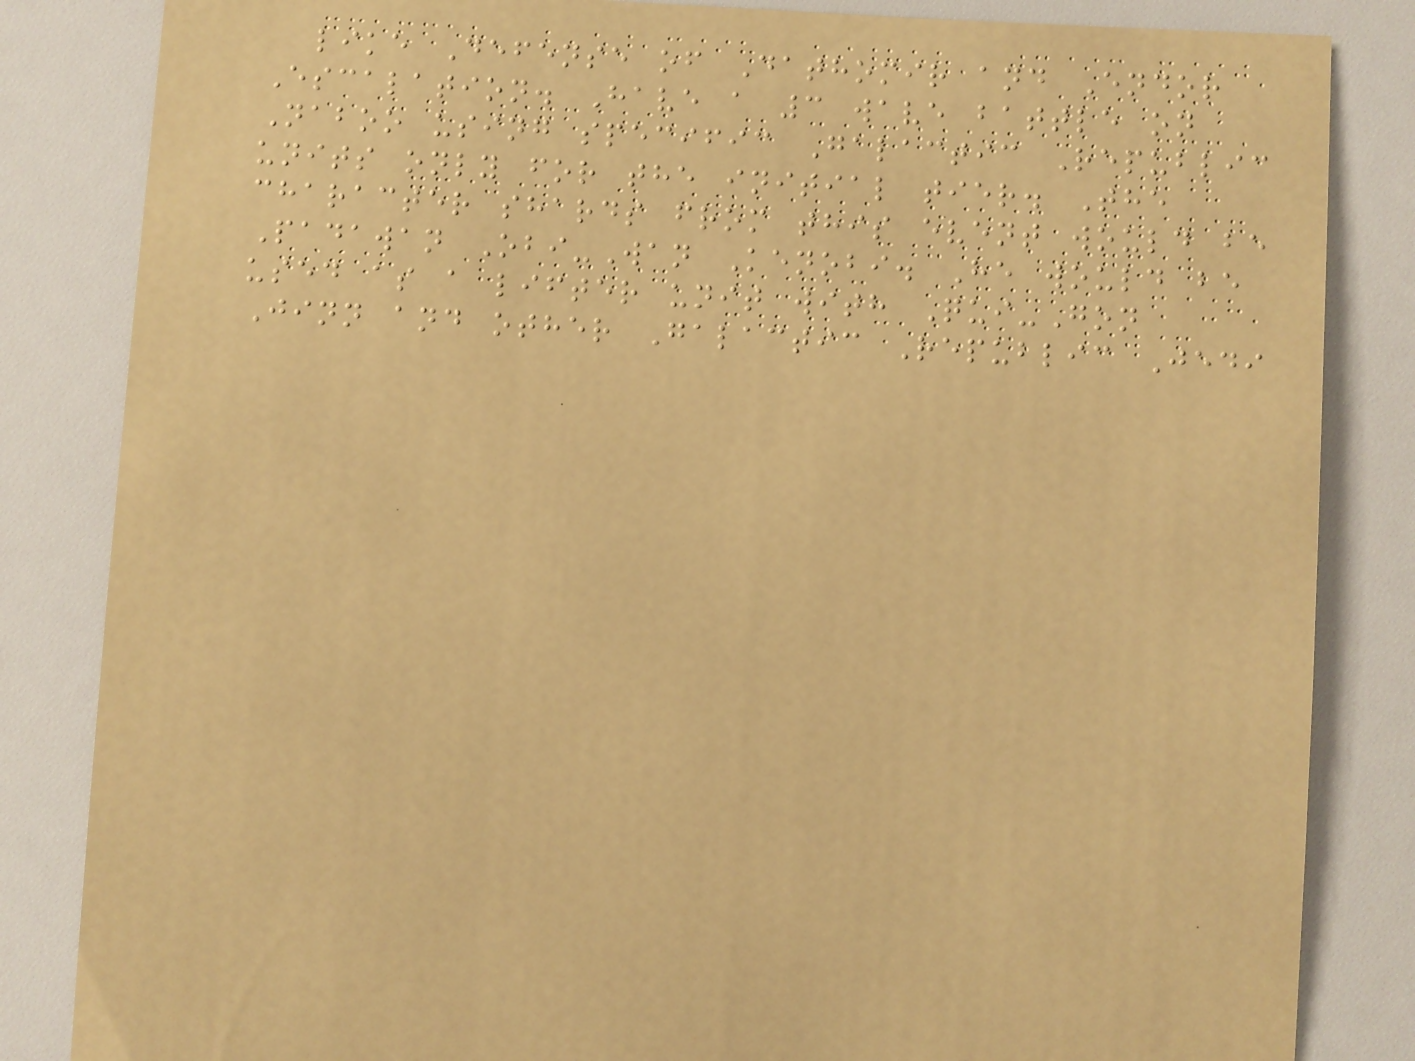like Defense of Dathomir and Endor
Escalation. Have a 3 wave battle on
Naboo using specific Galactic Republic
units only for the initial tier. The
character shards from this event would be
Padawan Obi-Wan Kenobi. He would be
used as a lifter unit with Qui-Gon
Jinn and other Galactic Republic Jedi
